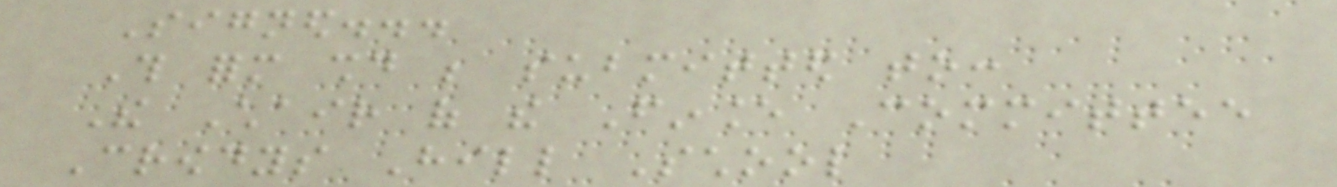Signed...
This form should be submitted to:
The Chair of the Finance Committee
Crowdys Hill School
